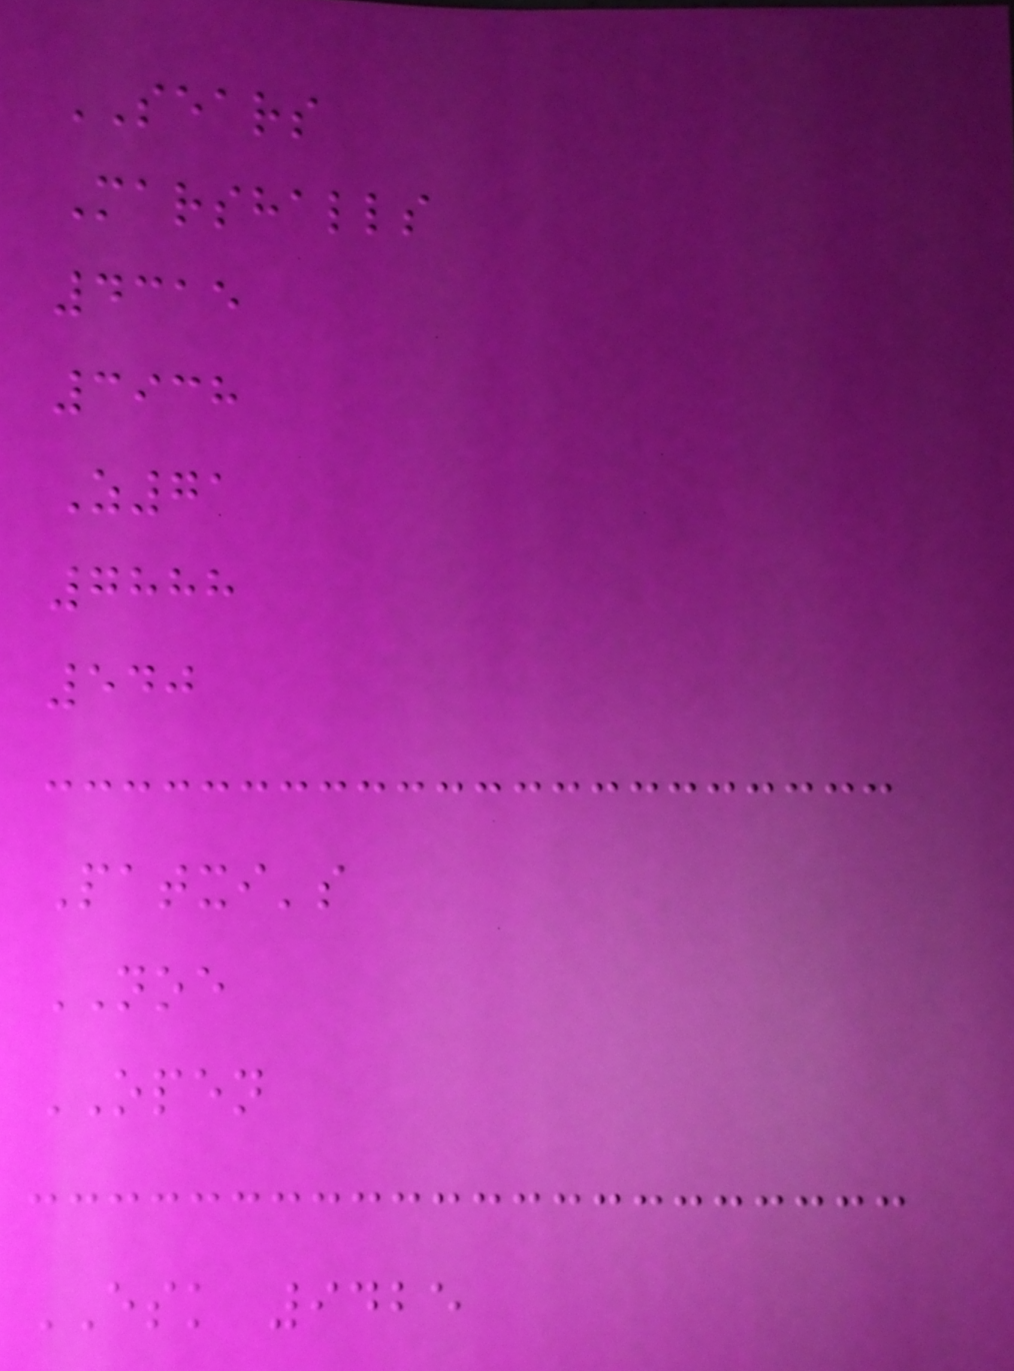SEARS
Marshalls
4315
3938
Z71
7888
540
Patxi's
NOE
OPEN
ESK 9425
